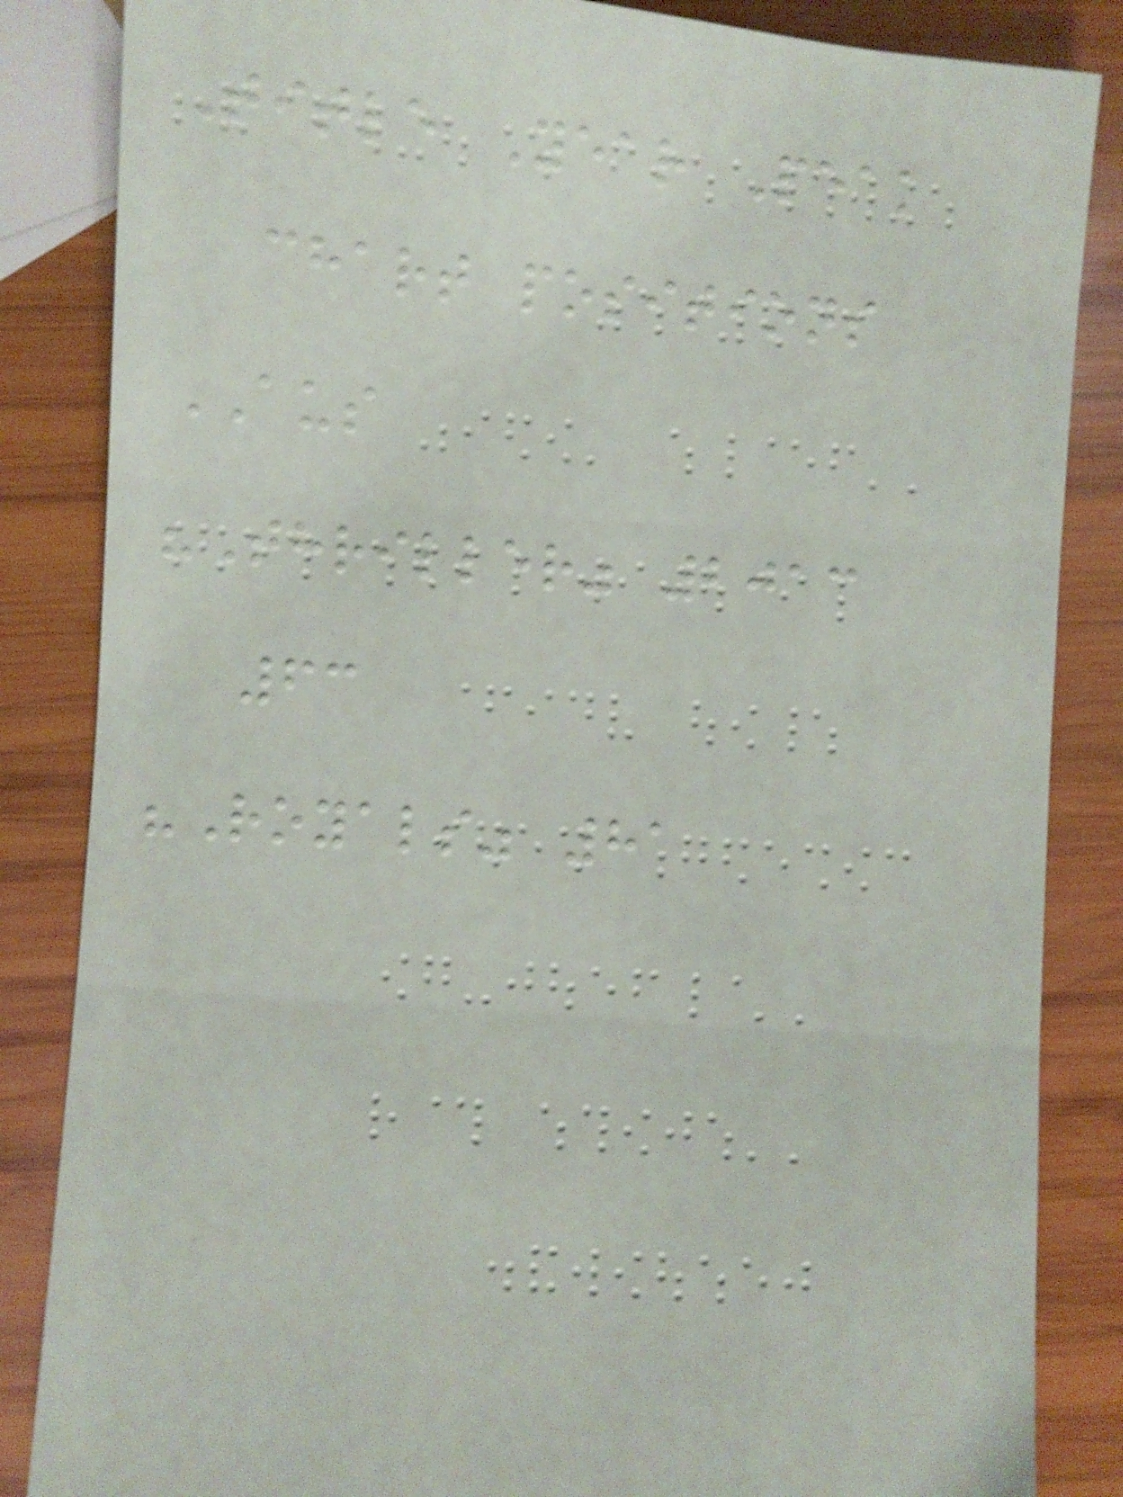Title Year Peak
chart positions
AUS
"Thriller" 2013
63
"Royals" 81
